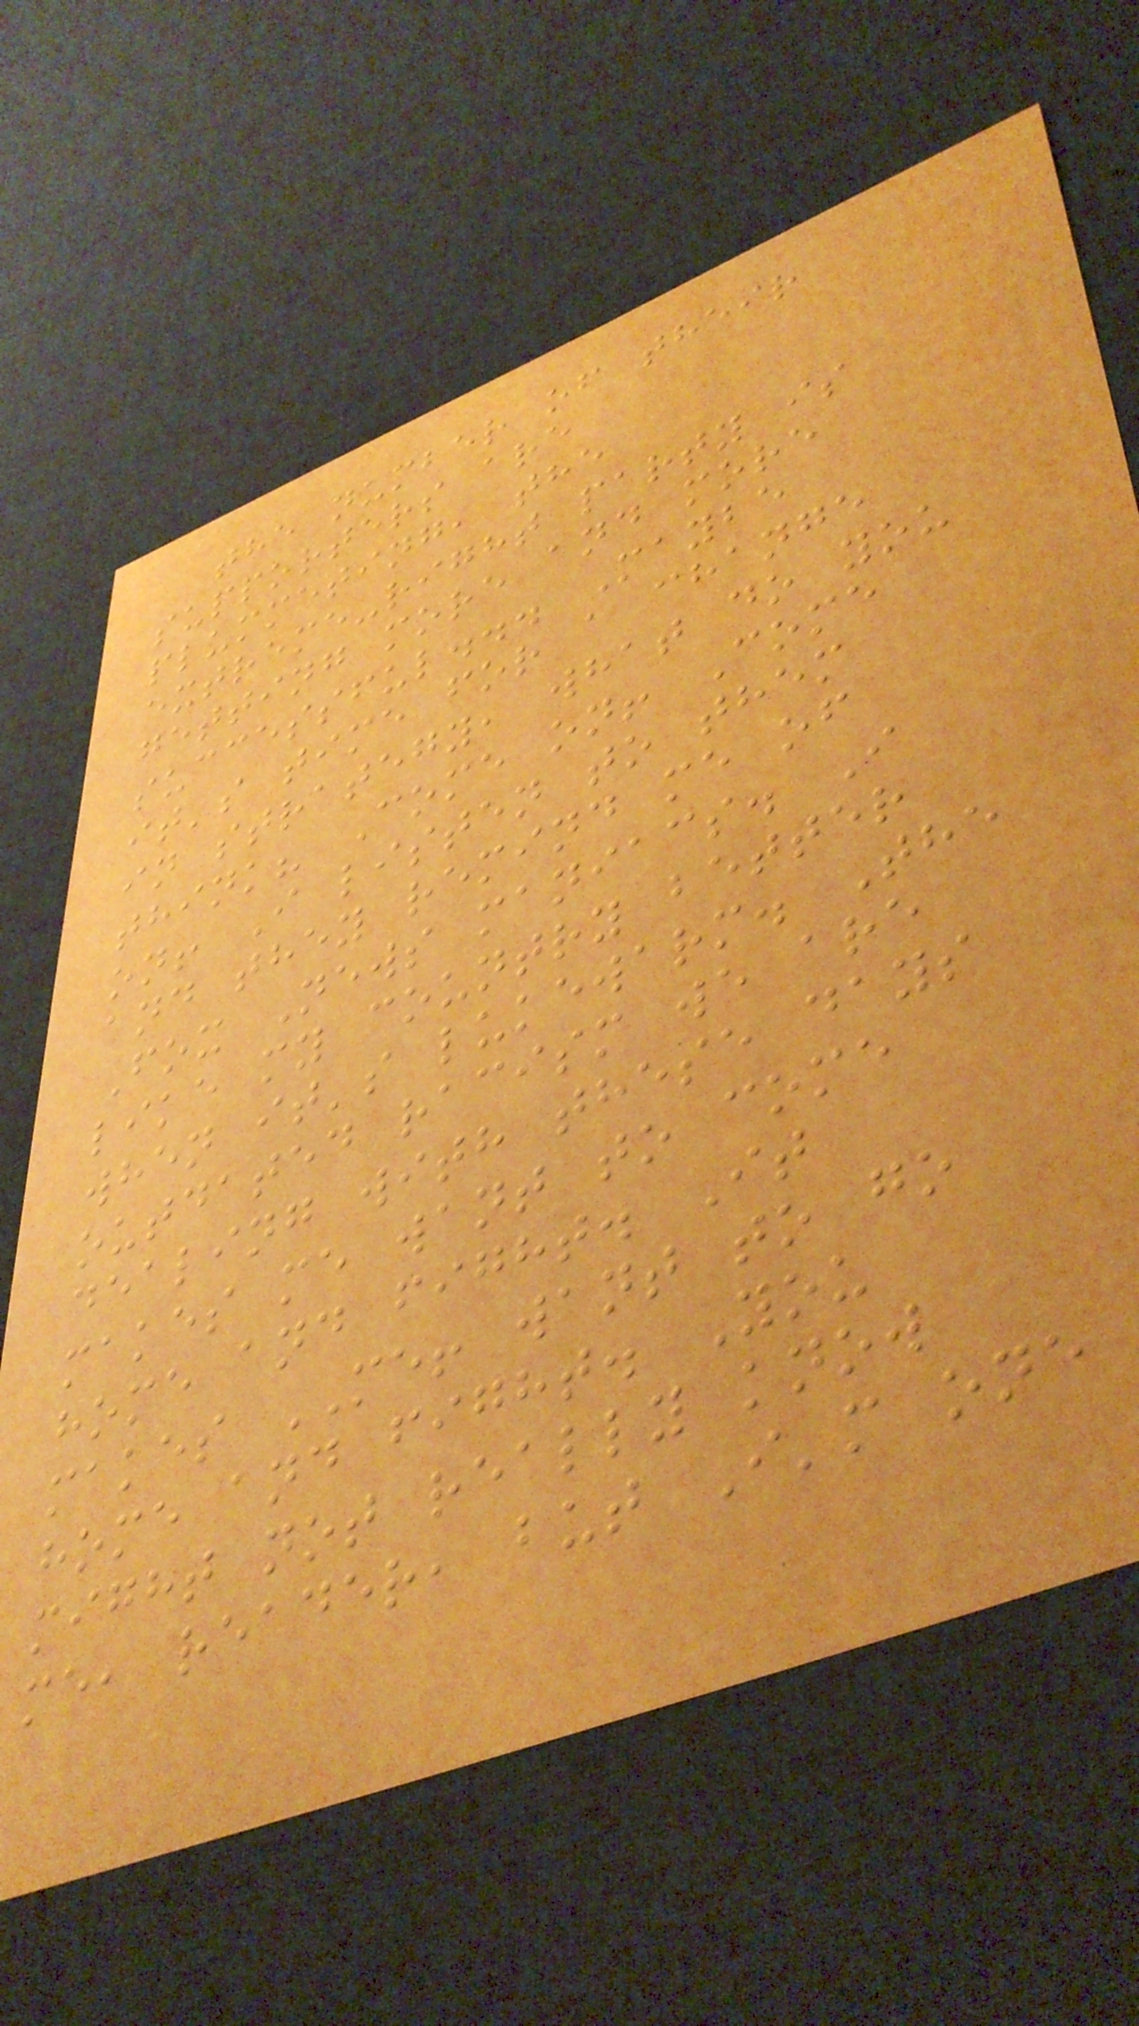the number of their
supporters are
plummeting, the
extreme-right party is
getting more and more
successful... Maybe
it's time for a change
in strategy, what do you
think? Come on! Come
on! I listen to them
and they remind me of
Fox News maniacs. I
like my country better
when it's lukewarm. The
outdated racism we are
dealing with these days
makes me want to come
home and fight. It
makes ME! want to go
home and fight. You
might not really know
me, reader, but I'm one
